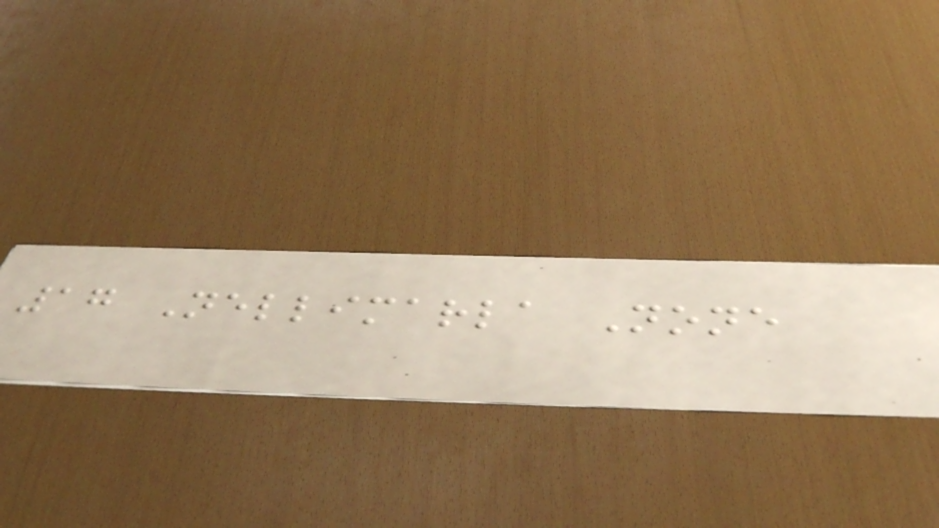17 Nellimarla None
